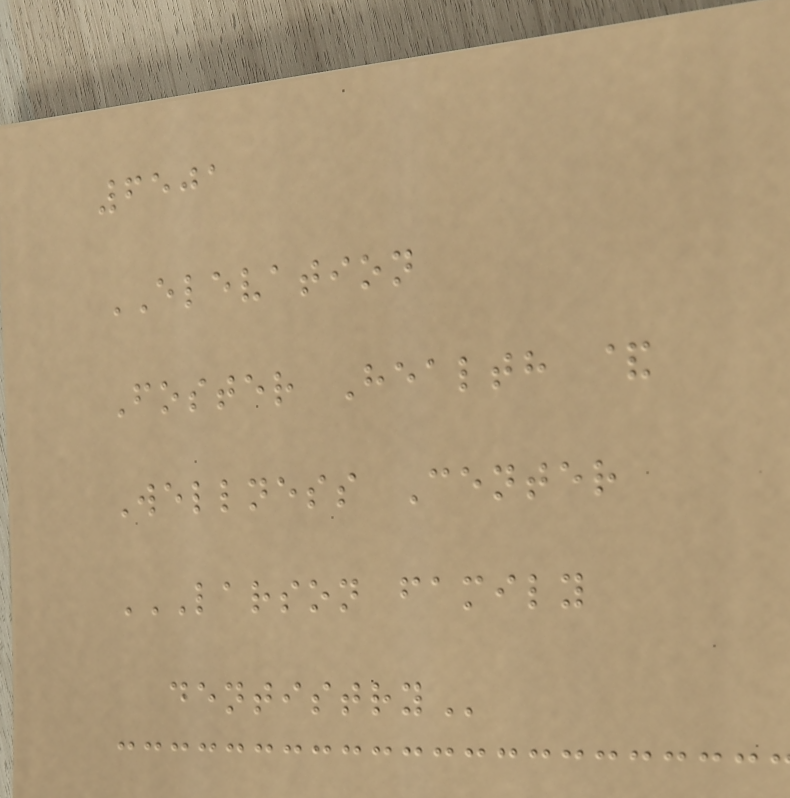6501
ELEVATION
Foster Health &
Wellness Center
LARSON FAMILY
DENTISTRY
